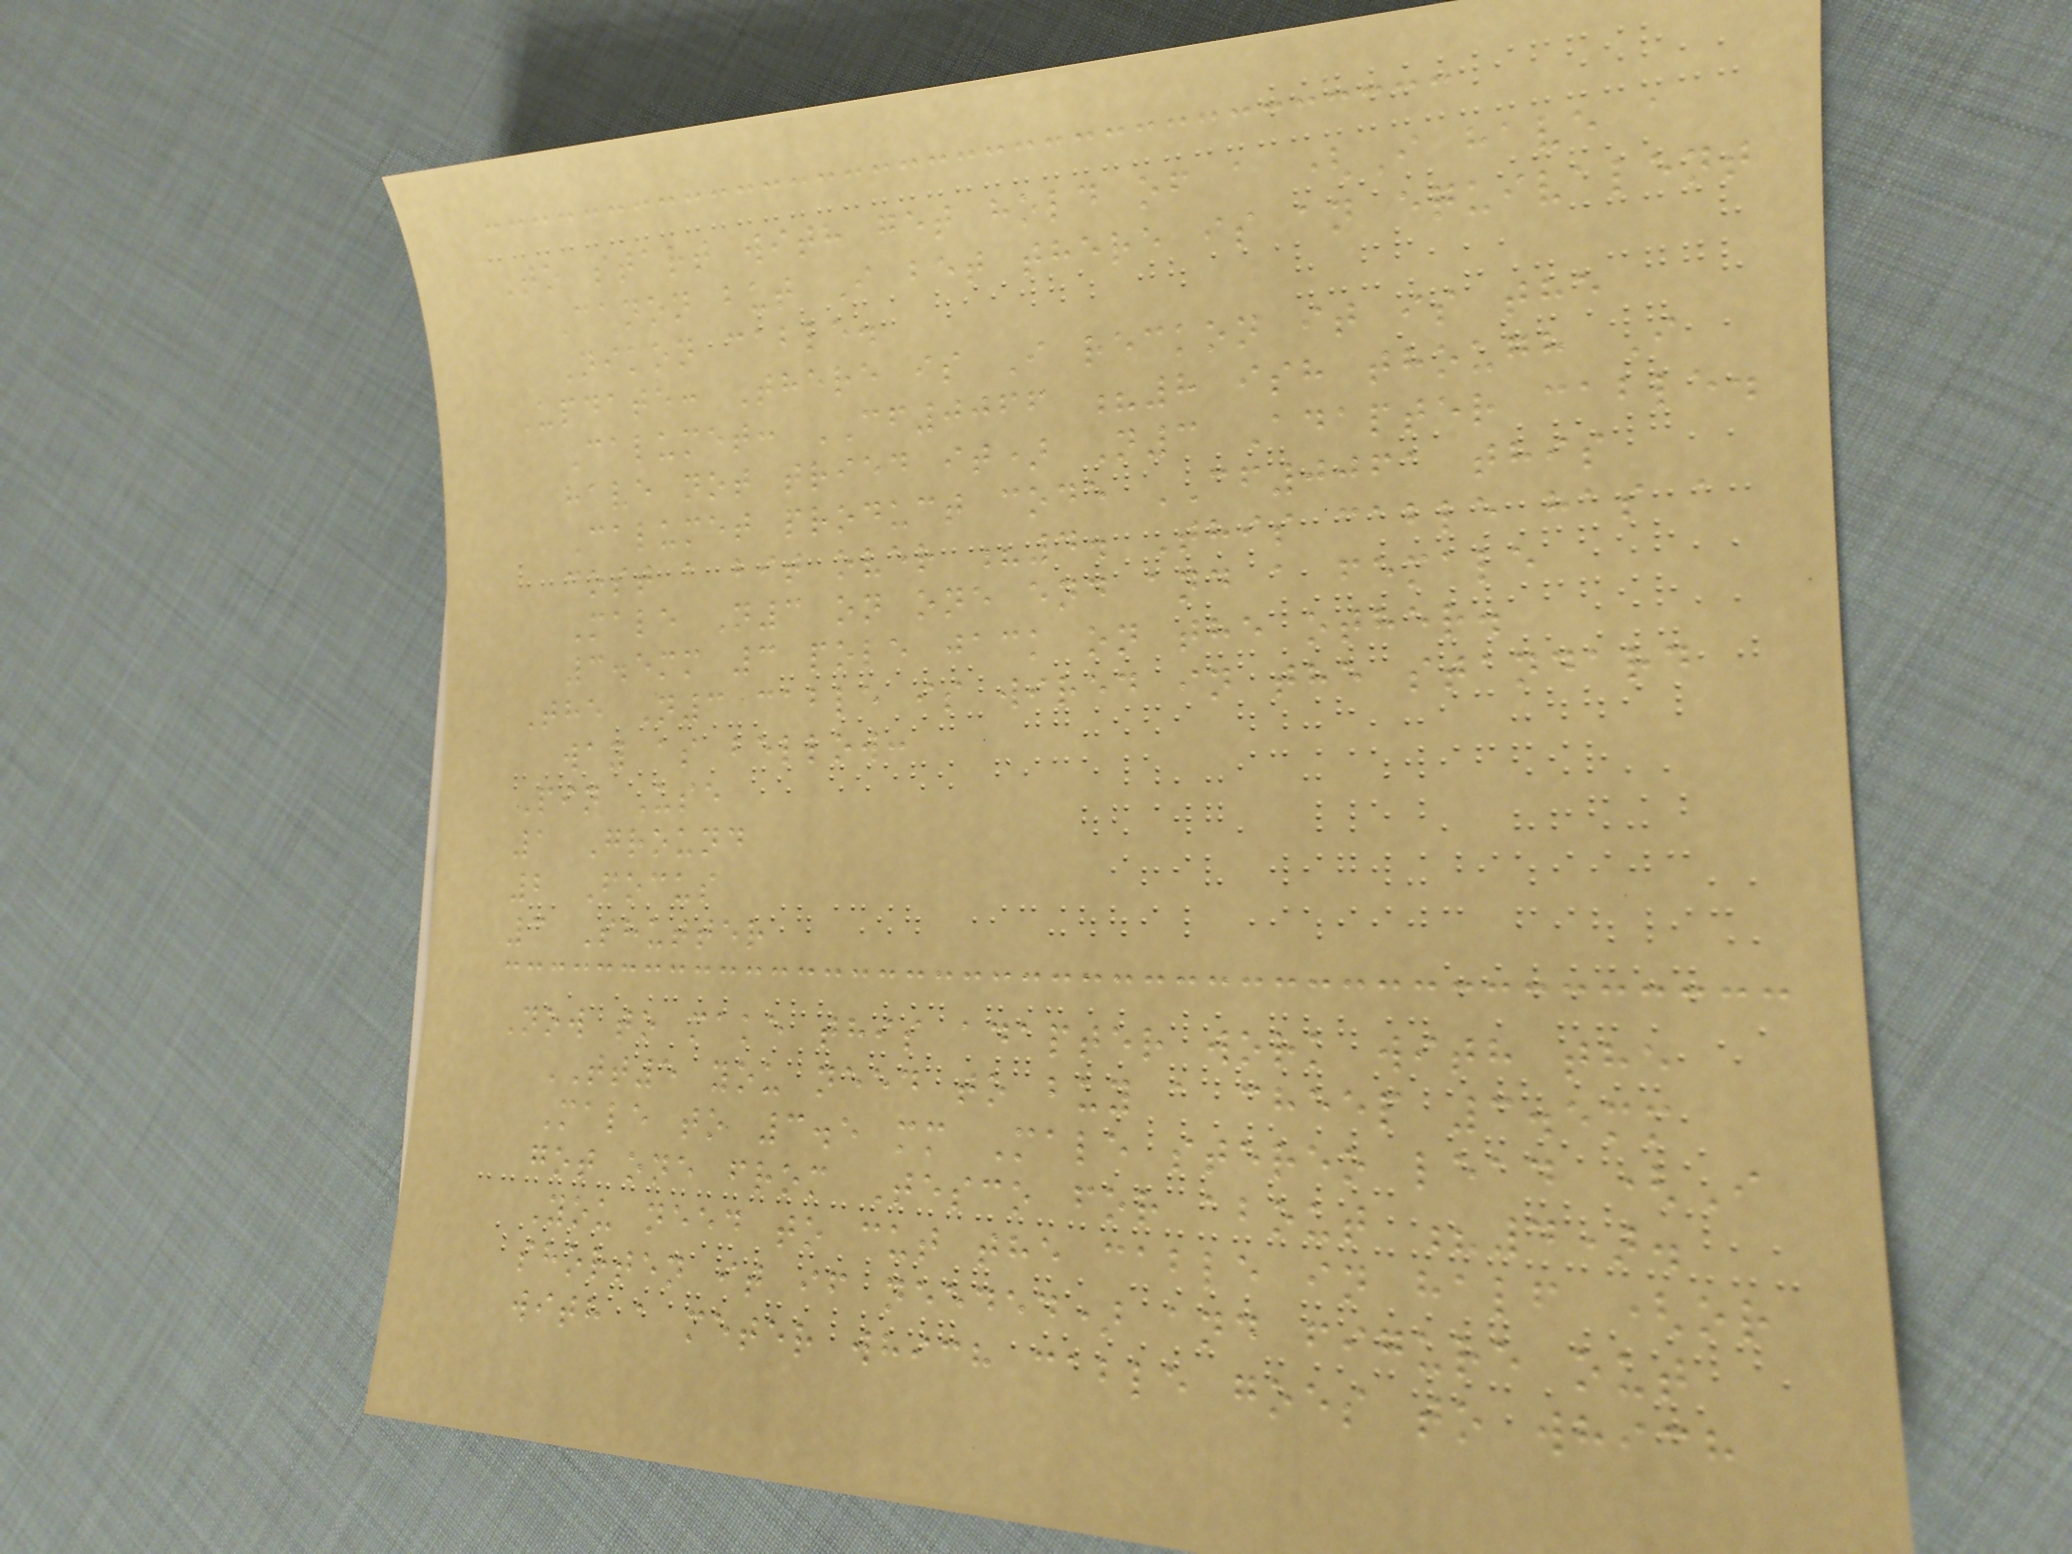To start with get hold of a (I have a
Canon but I bet there is an equivalent
Nikon cable.
Update: There is I reckon it is the
Calumet: CF0066 ?8 ish though I
have not tried it) N3 Adapter cable.
Calumet product code CF0061 this
cost a bit over ?4. This cable has a
Male N3 on one end and a female
3.5mm 3 pole jack on the other.
The N3 cable is wired in the standard
way as bellow:
Pin Use
1 Ground
2 Focus
3 Shutter
Now to make this adapter work with the
TT5 you need to buy a cheep 3.5mm
Male to 3.5 mm Male stereo lead (I
got one from Tesco for about ?4).
You need to cut the cable in half (or
shorten it if needed) and figure out
with a meter which cable goes to which
